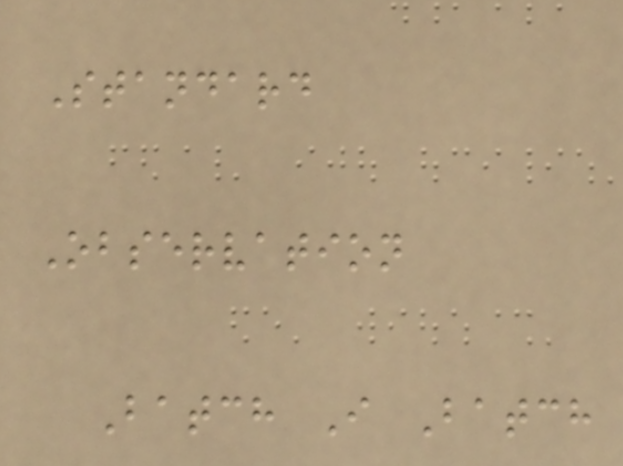Standard
Observation
Batch I Batch
